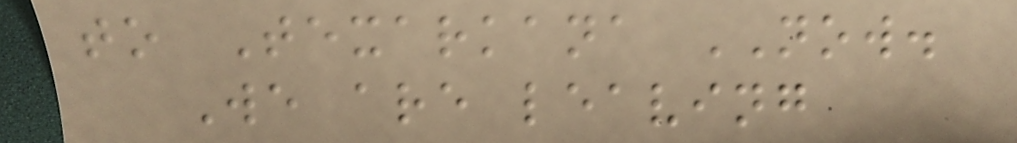to Texarkana NOW.
We are leaving
